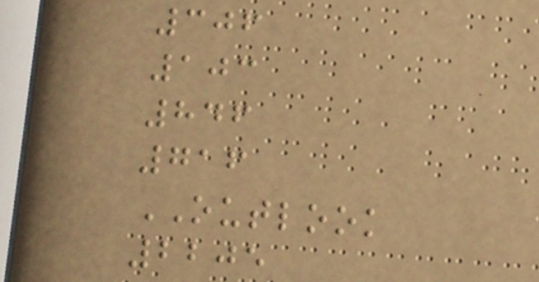306
103
846
716
OUTLOOK
2205
